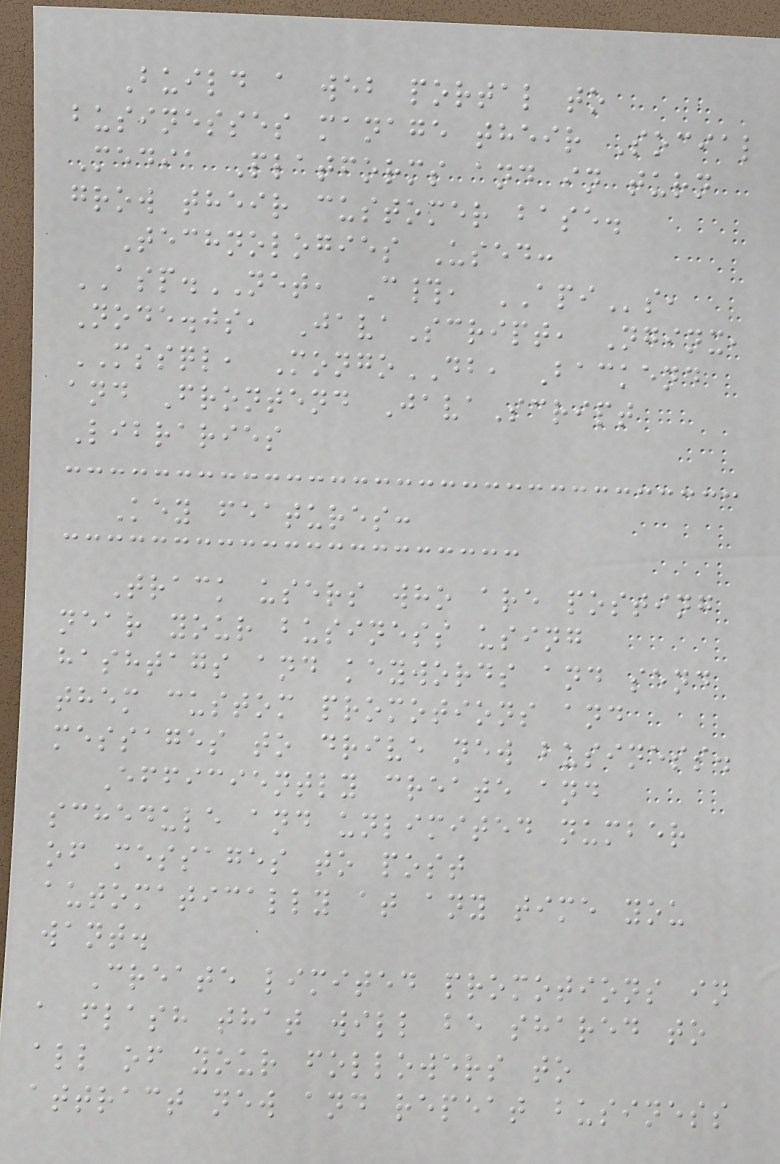Build a web portal to
businesses manage their Social
Media Platforms and in turn
grow their customer base.
Technologies Used:
ASP.NET, C#, APIs,
Node.js, JavaScript, Nginx,
MSSQL, MongoDB, Backend
and Frontend JavaScript
Libraries
Key features:
Track users who are posting
near your business using
hashtags and keywords and send
them custom promotions and
messages to drive new business.
Efficiently create and
schedule and unlimited number
of messages to post
automatically at any time you
want.
Create limited promotions in
a flash that will be shared to
all of your followers to
attract new and repeat business
